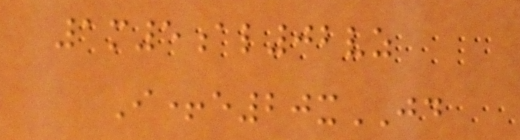1m5al02vz
I+e20xJD
